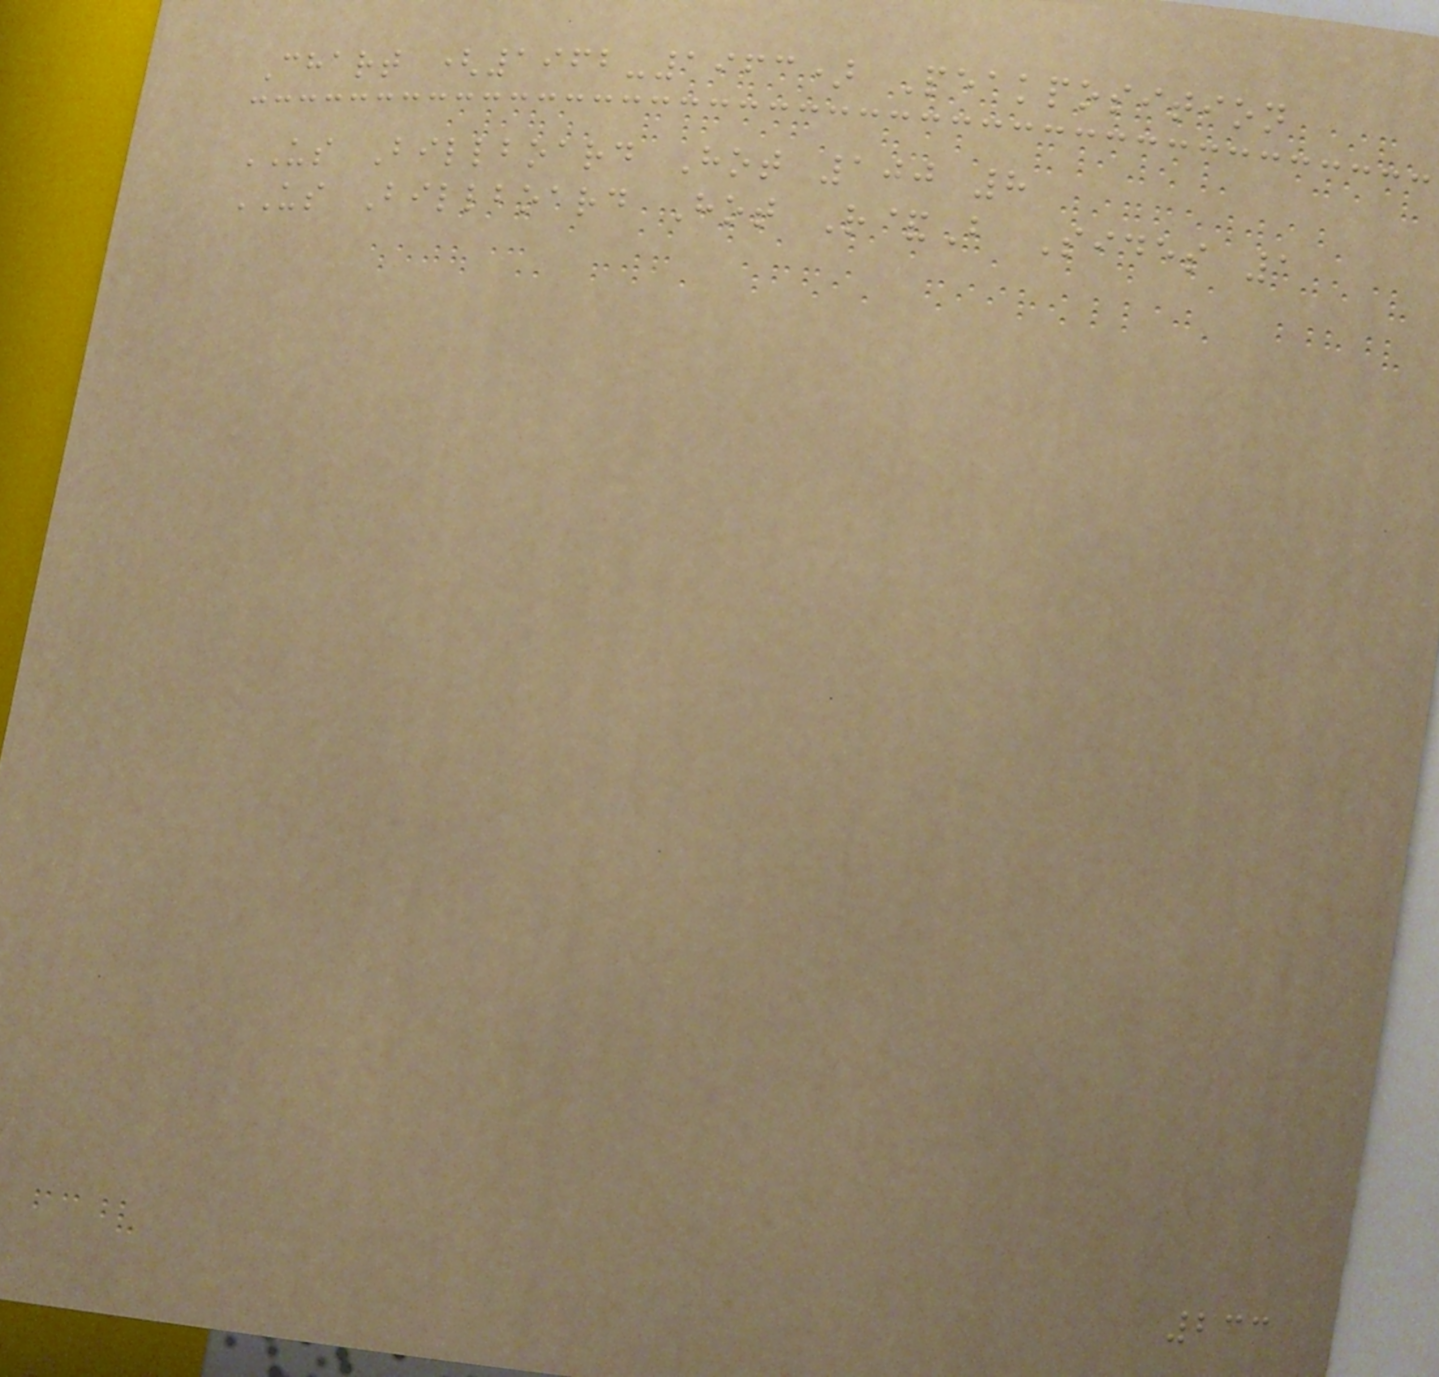Chart (1962-1963) Peakposition
US Billboard Hot 100 8
US Billboard Hot R&B Sides 1
233
